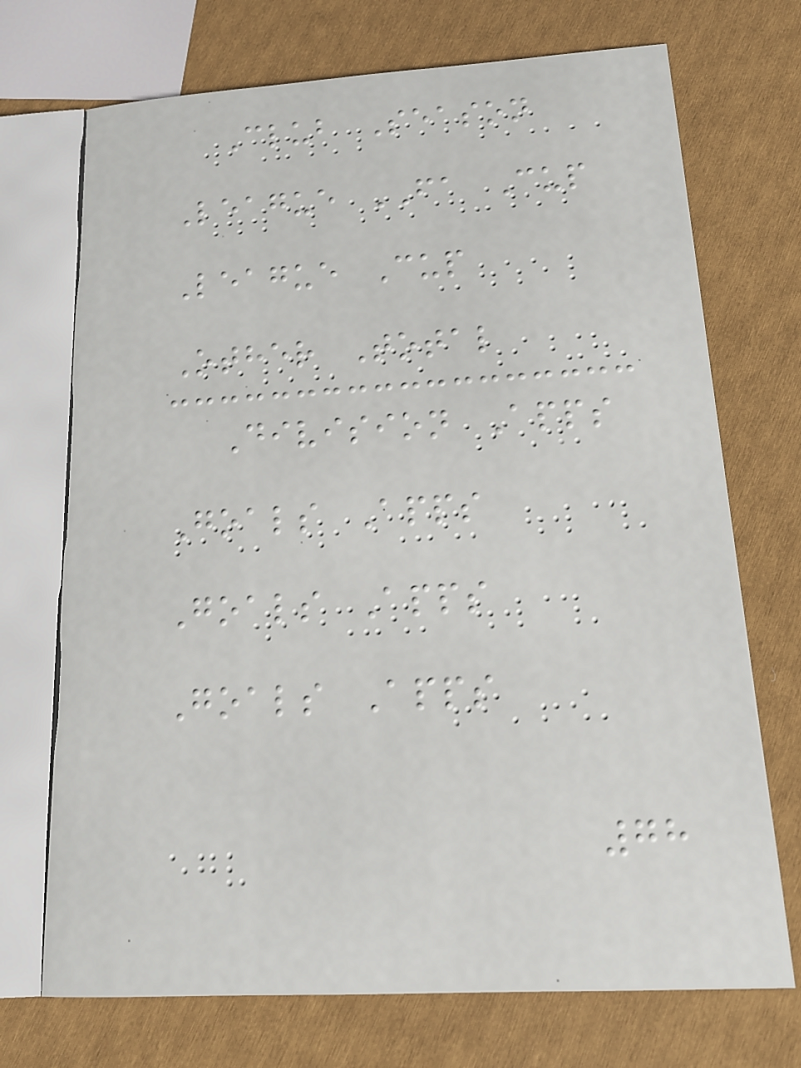Club Season
League FA Cup
League Cup
Other Total
Division Apps
Goals Apps
Goals Apps
Goals Apps
78
